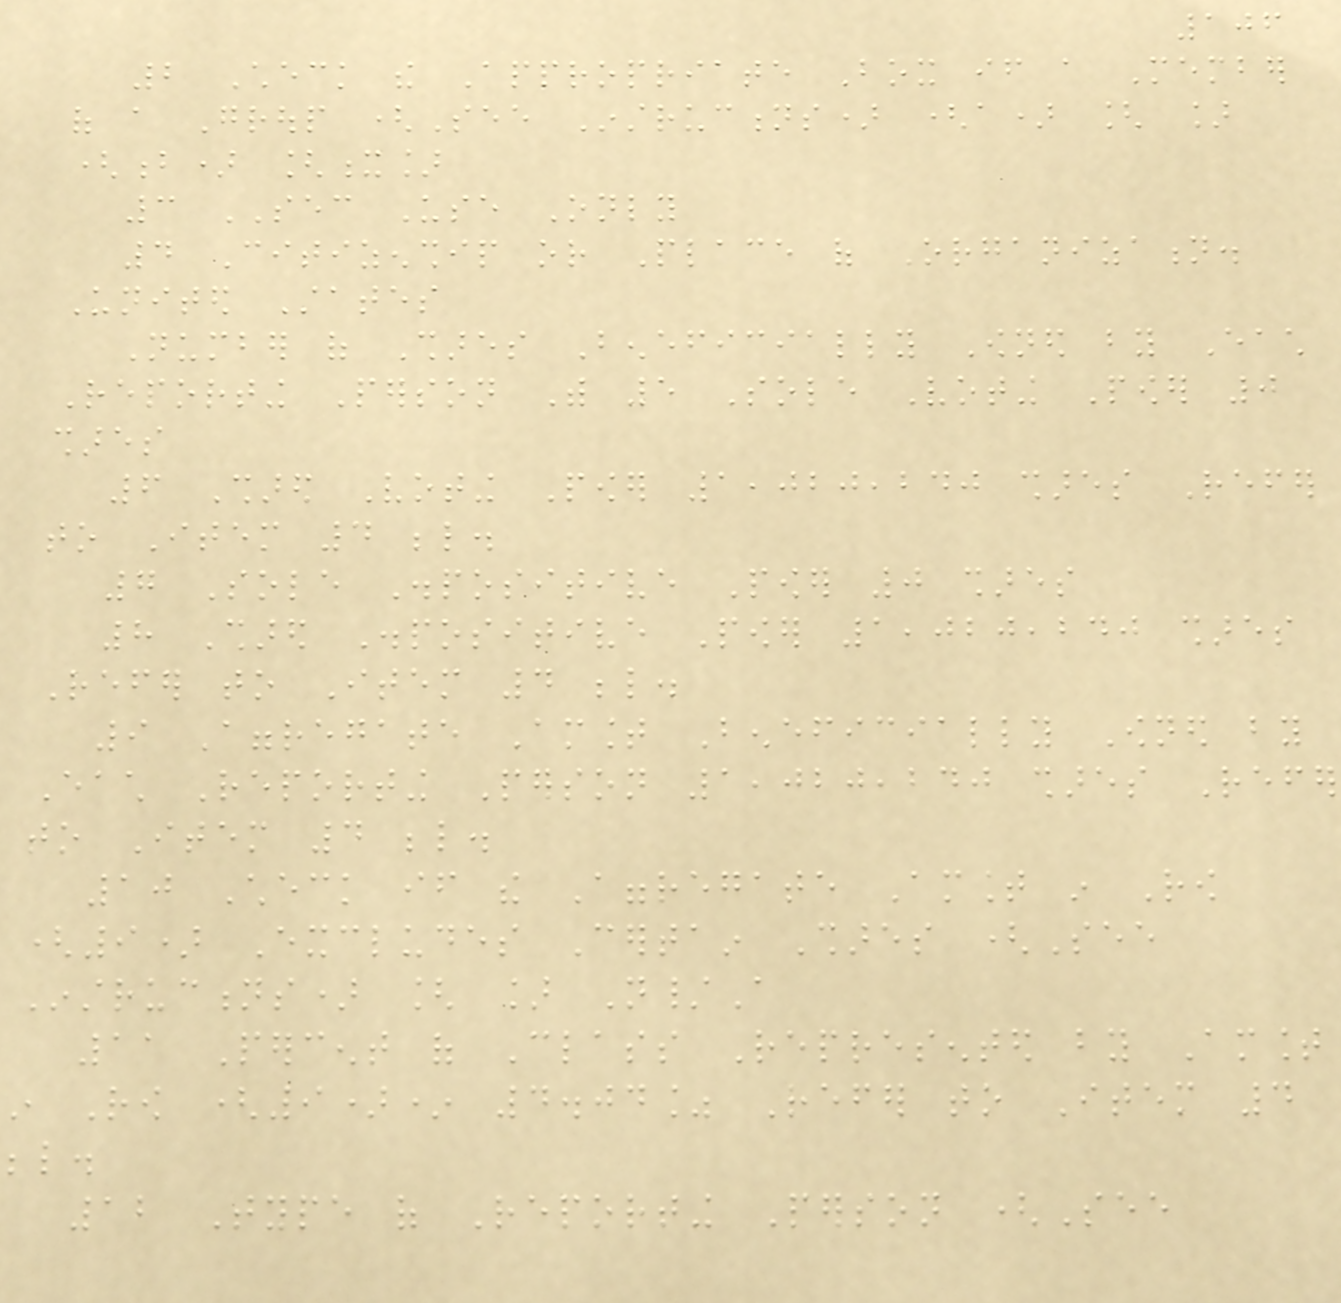106
2 Check the Appropriate Box if a Member
of a Group (See Instructions) (a) [ ]
(b) [x]
3 SEC Use Only
4 Citizenship or Place of Organization.
United States
Number of Shares Beneficially Owned by Each
Reporting Person With 5 Sole Voting Power 0
shares
6 Shared Voting Power 1,020,240 shares Refer
to Item 4 below.
7 Sole Dispositive Power 0 shares
8 Shared Dispositive Power 1,020,240 shares
Refer to Item 4 below.
9 Aggregate Amount Beneficially Owned by
Each Reporting Person 1,020,240 shares Refer
to Item 4 below.
10 Check if the Aggregate Amount in Row
(9) Excludes Certain Shares (See
Instructions) [ ] N/A
11 Percent of Class Represented by Amount
in Row (9)* 4.04% Refer to Item 4
below.
12 Type of Reporting Person (See
